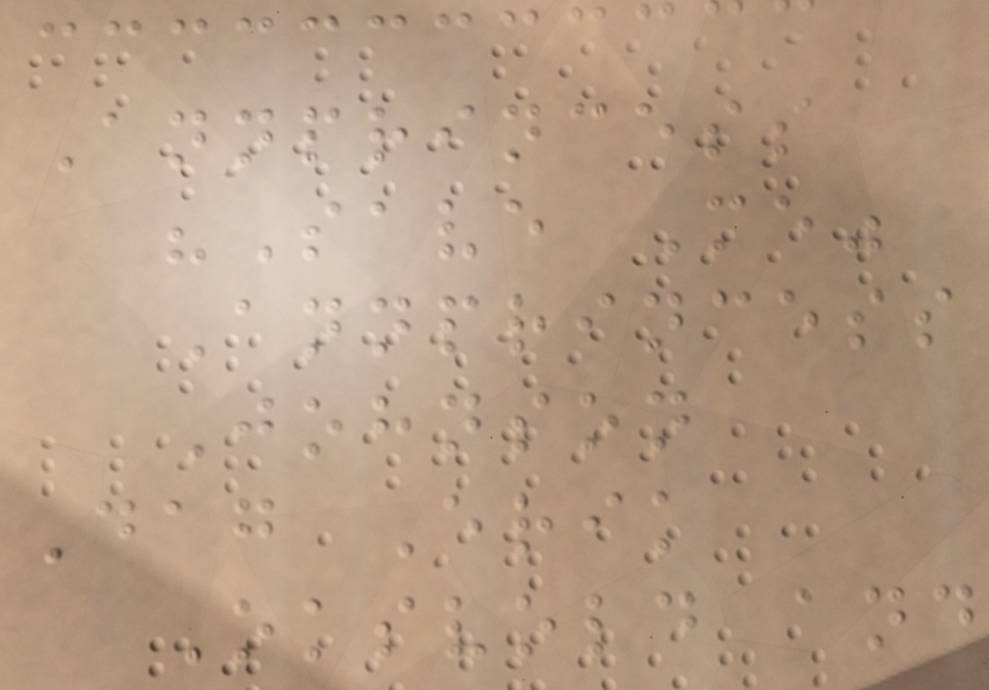Annprincess
"Save Me"
Annprincess
Johnson
Dag Erik
Oksvold and
